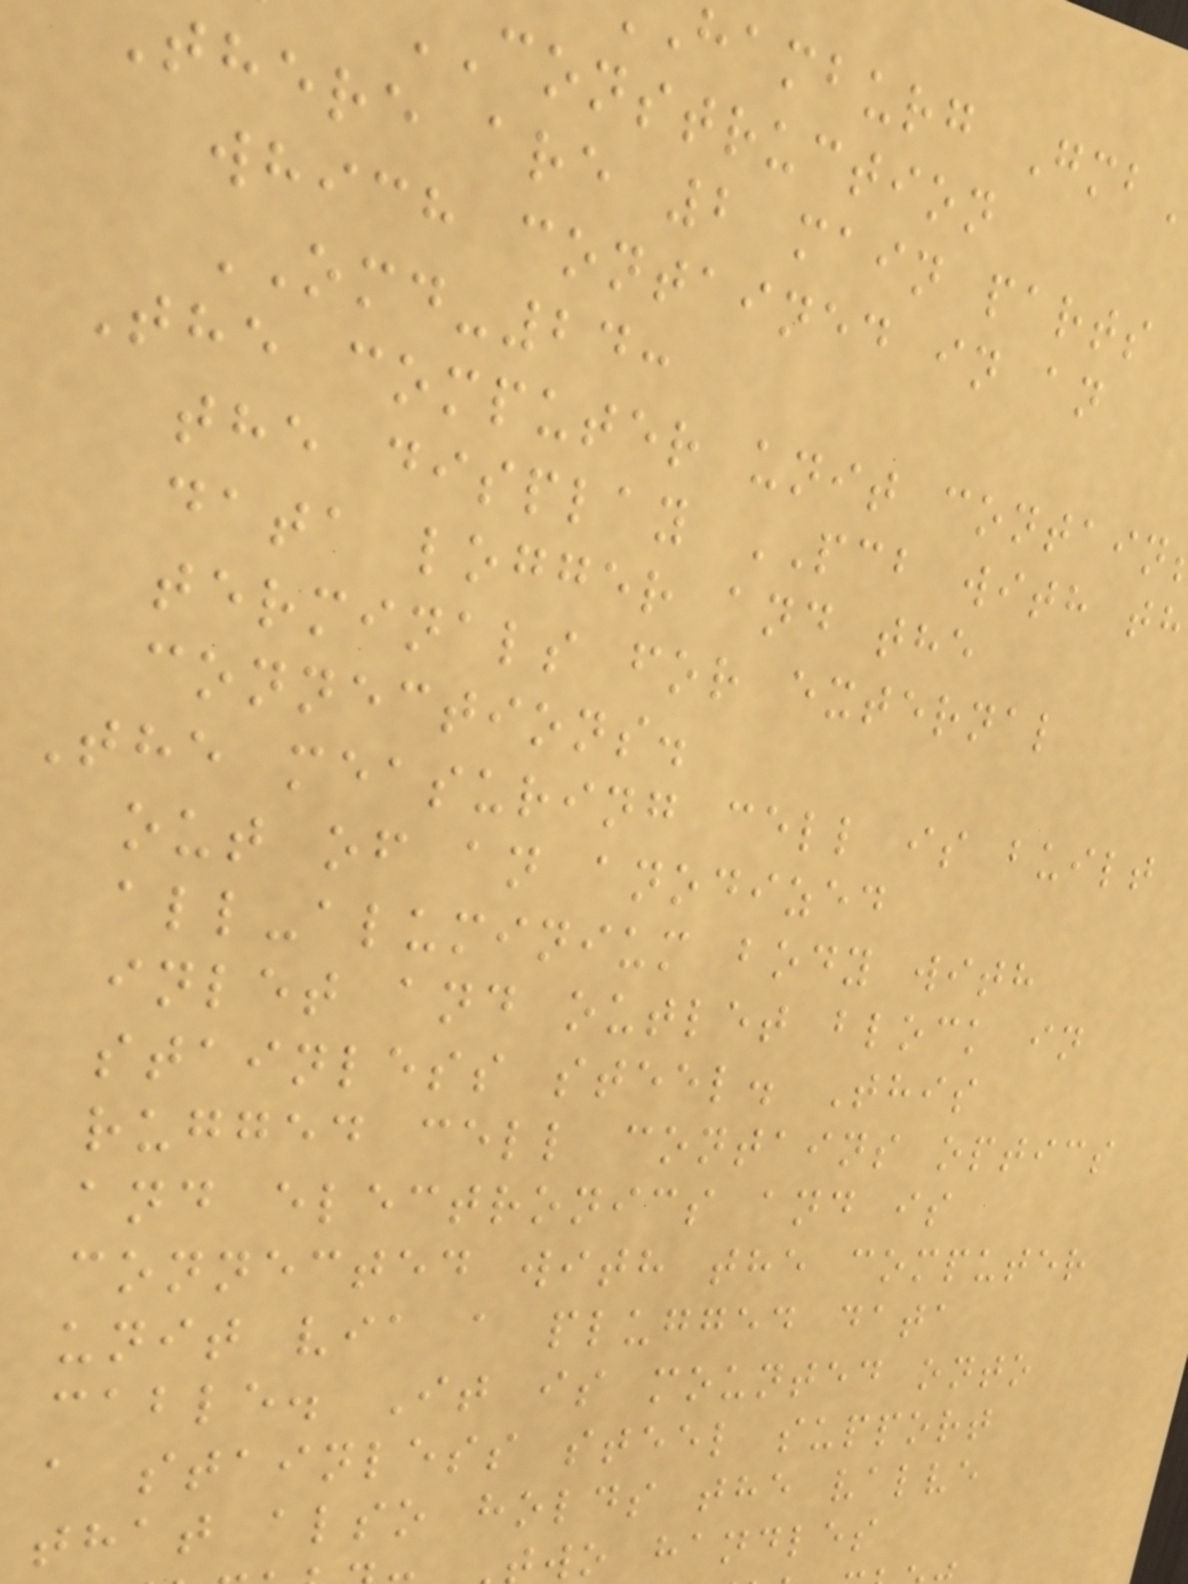hamburg Gmb
construction
there are 2 main parts
which contained in an
OMD-24:
The computer unit contain
the display PCB with th
data logger and the
terminals for external
connections.
The measuring cell is built
out of an anodized
all-aluminium body with
inlet and outlet block in
stainless steel. This
rugged cell contains optics
and electronics and is
connected with the computer
unit via a plugged data
cable. It is mounted onto
a stainless steel support
that also holds the valve
wo handles
